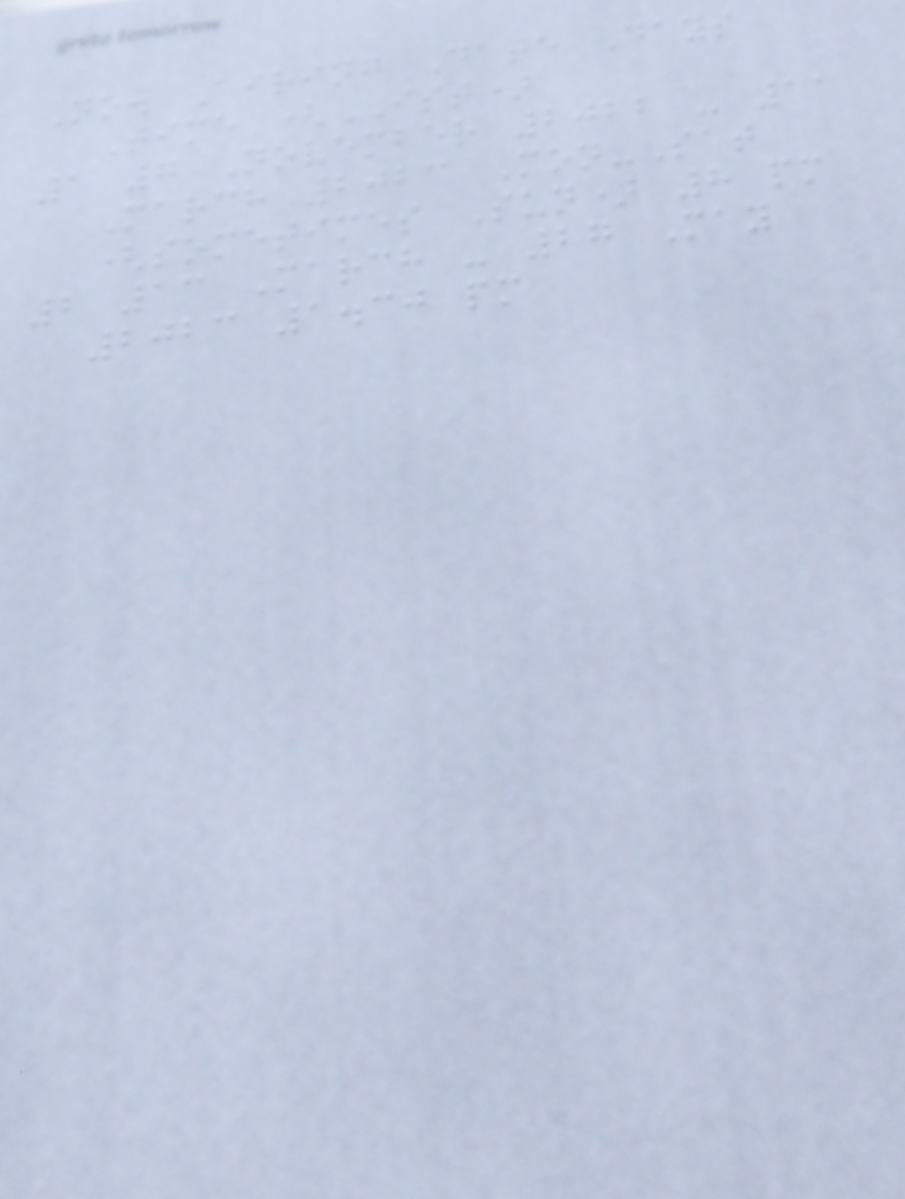No. Airing Date Days
Time (IST)
1 7 November 2022 - 11
March 2023 Mon-Sat
(sometimes Sun) 8 pm
2 13 March - 27 May
2023 1.30 pm
